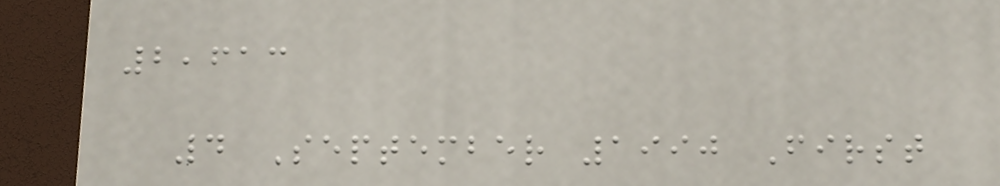2,613
4 September 1990 First
